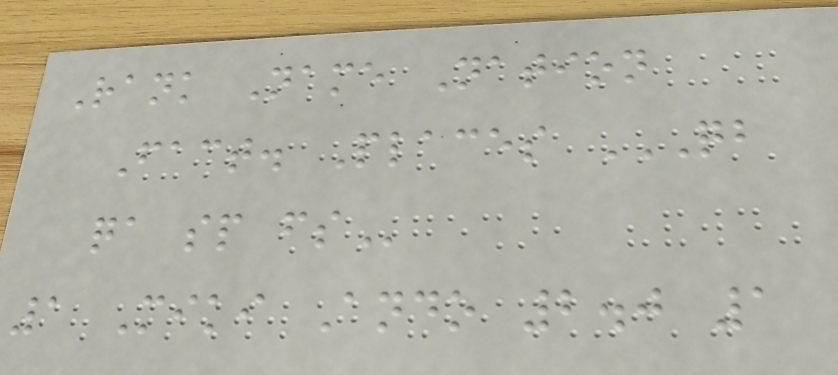Rank Name Nation
Fact. Places QB
QA SP FS
1 Miki Ando 2.0 1
